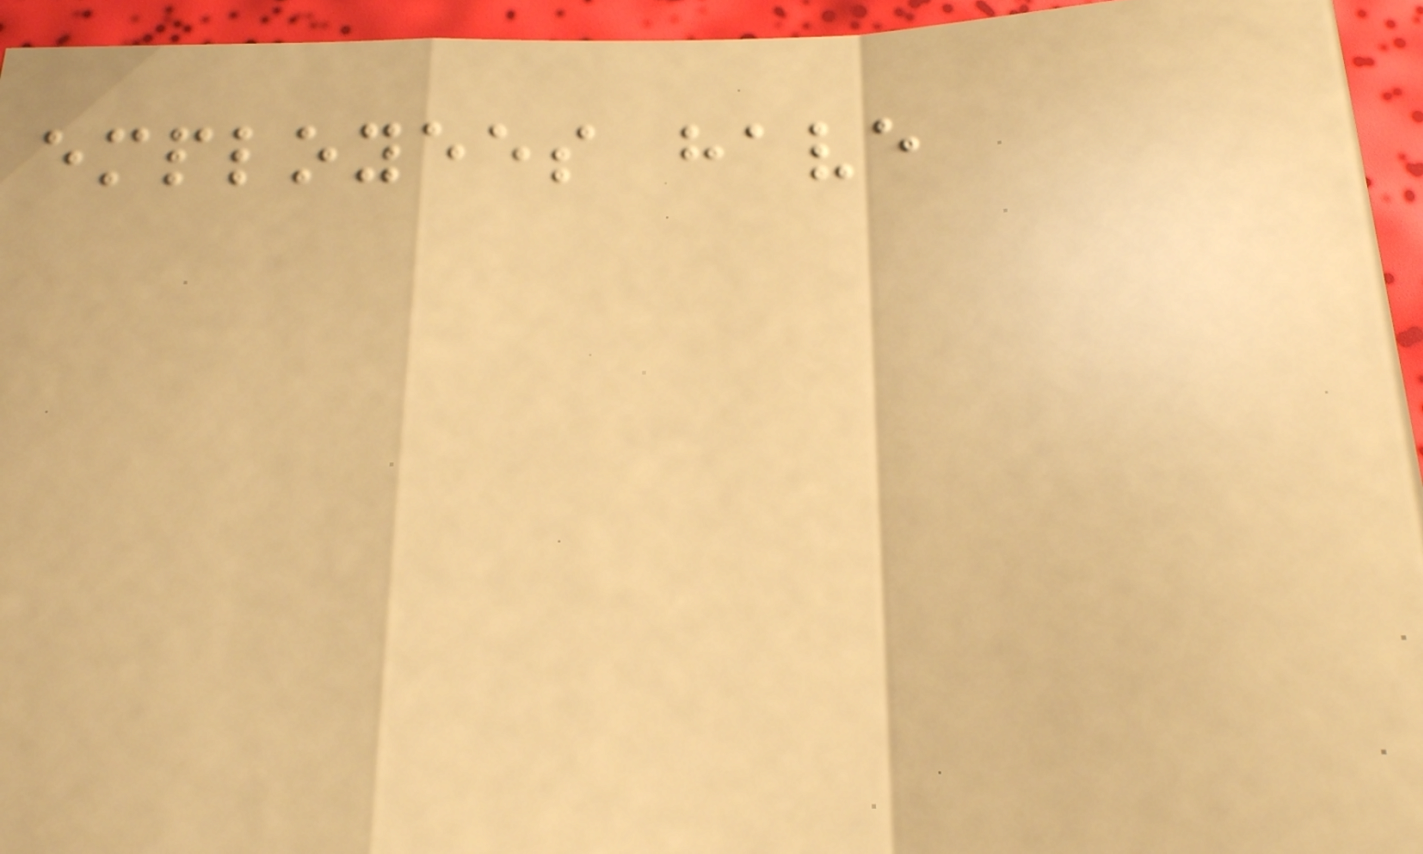employees have
